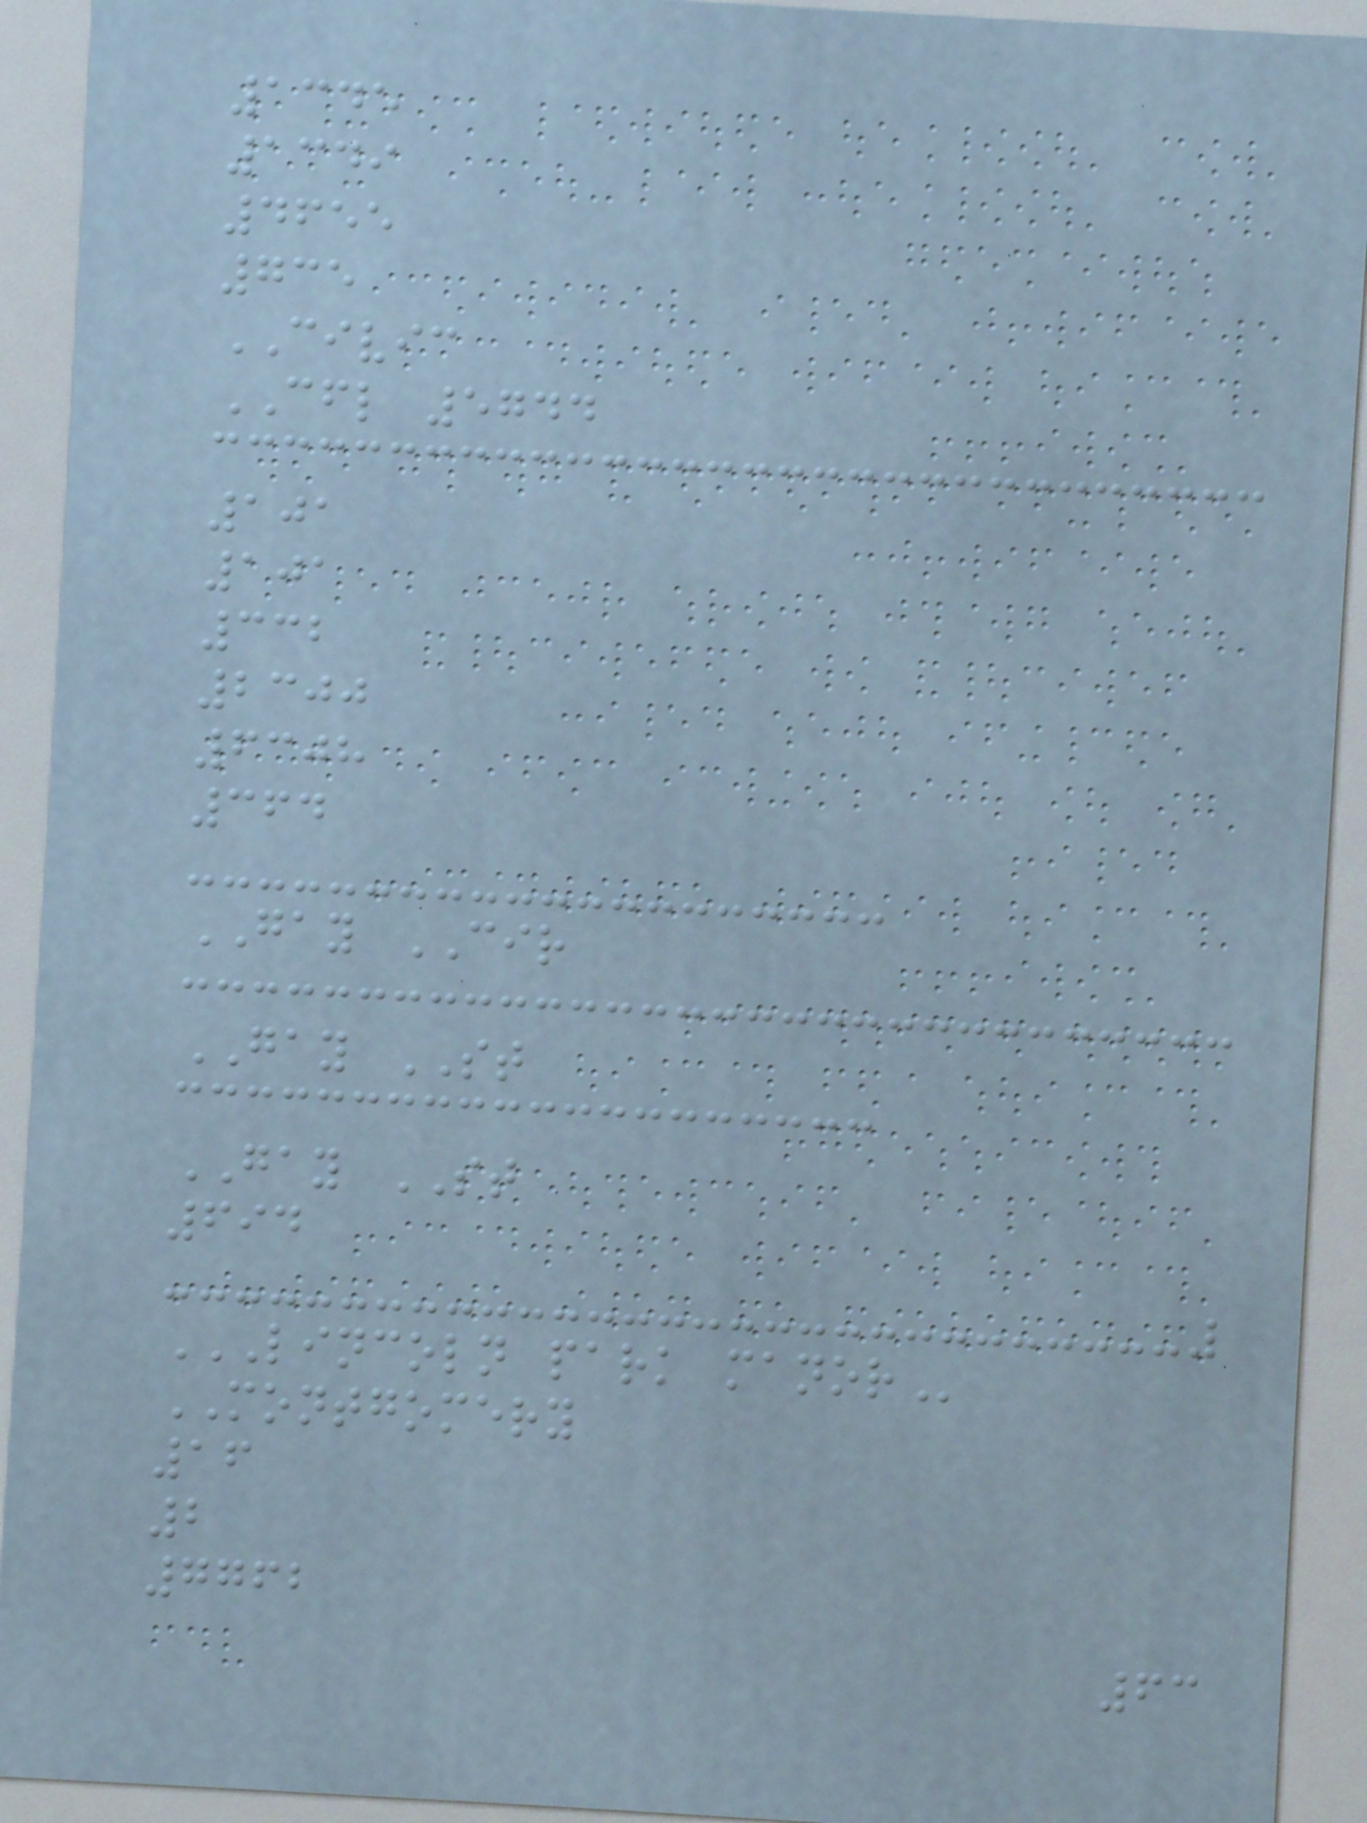1345
1349
4655
735
CIVIC
CFL 5744
101
101
332
2300
6308
364
GAY CIR
GAY ST
GAY ST
694
LINCOLN PARK MANOR
MONTGOMERY
16
2
7762
63
